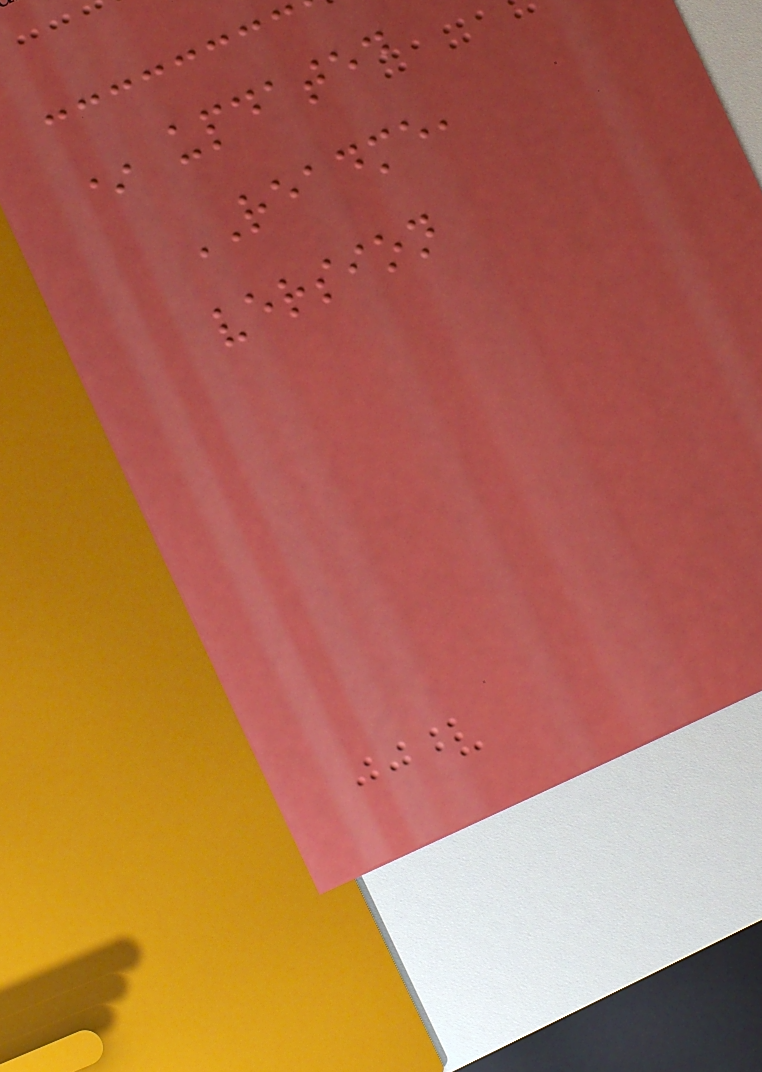* updated
README,
version
